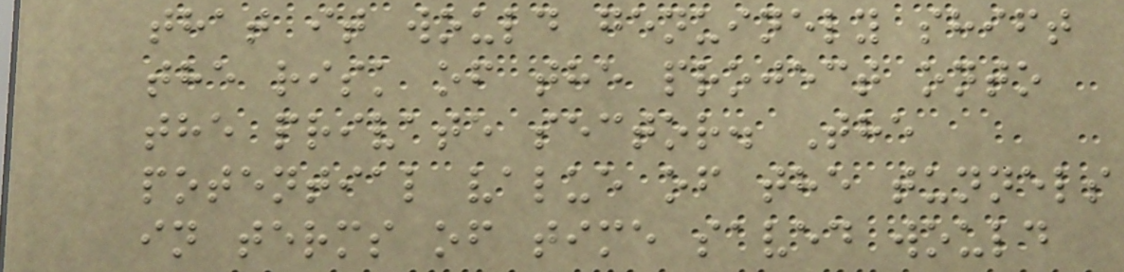that it would genuinely shift
the risk of the project onto
the private sector. The
potential value of the tunnels
in terms of time saved would
